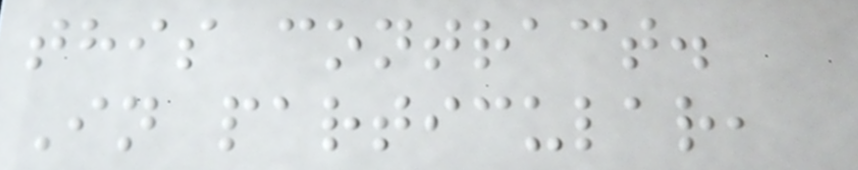this contract.
In particular,
